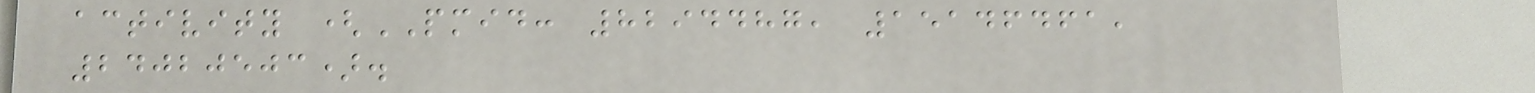activity (PMID: 8294487, 15146461,
24020503).
